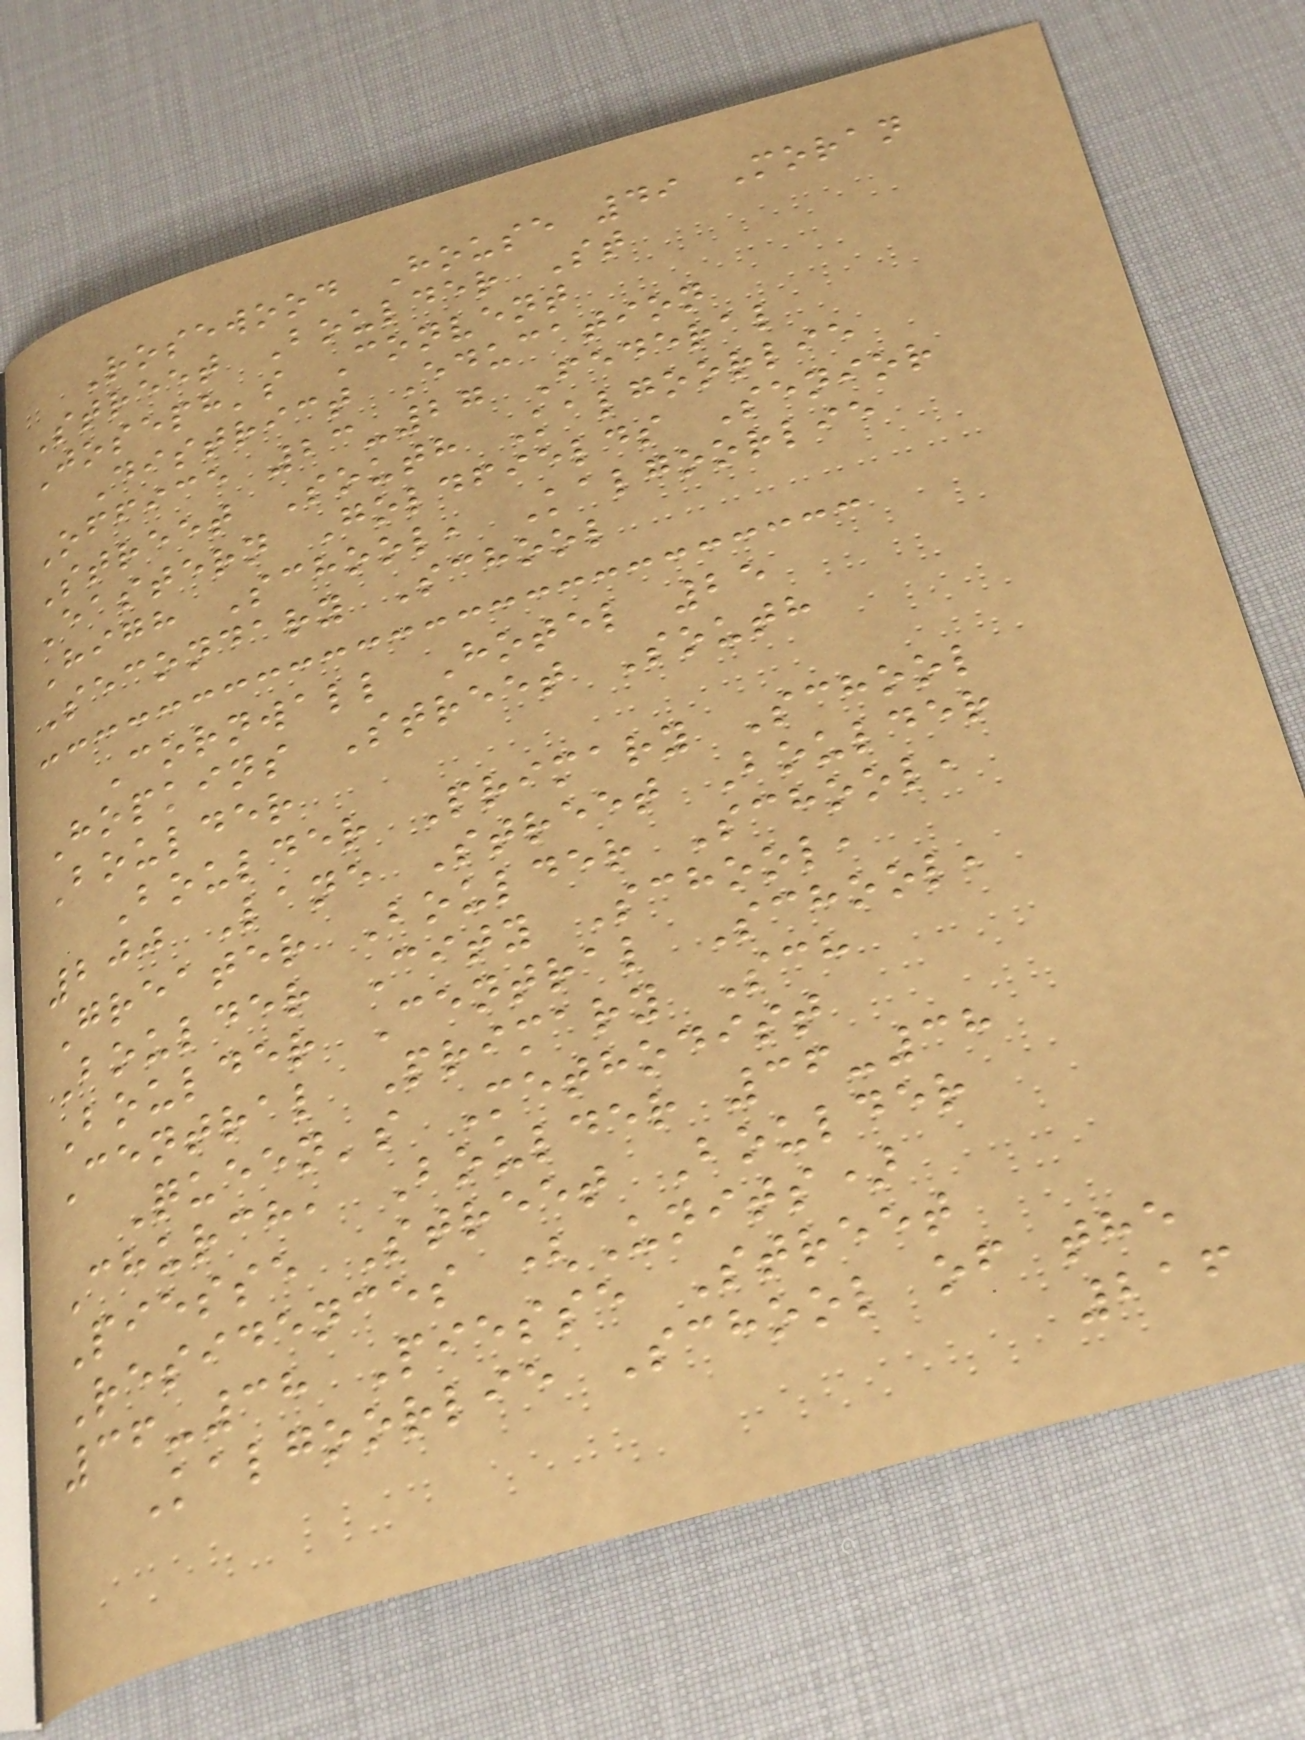Rosewood House 49 Moran
Street Boulder St
Joseph's Convent
District Education
Office 23-27 Federal
Street South Kalgoorlie
Eastern Goldfields Senior
High School, Kalgoorlie
Secondary School
Cornwall Hotel 25
Hopkins Street South
Boulder
Boulder Primary School
200 Lane Street Boulder
Greater Boulder School,
Boulder City School,
Boulder Central School,
Central Primary Sch
Queen's Methodist
Church, Boulder 36-38
Piesse Street Boulder
Residences (Units)
36-38 Piesse Street
Kalgoorlie School of the
216
